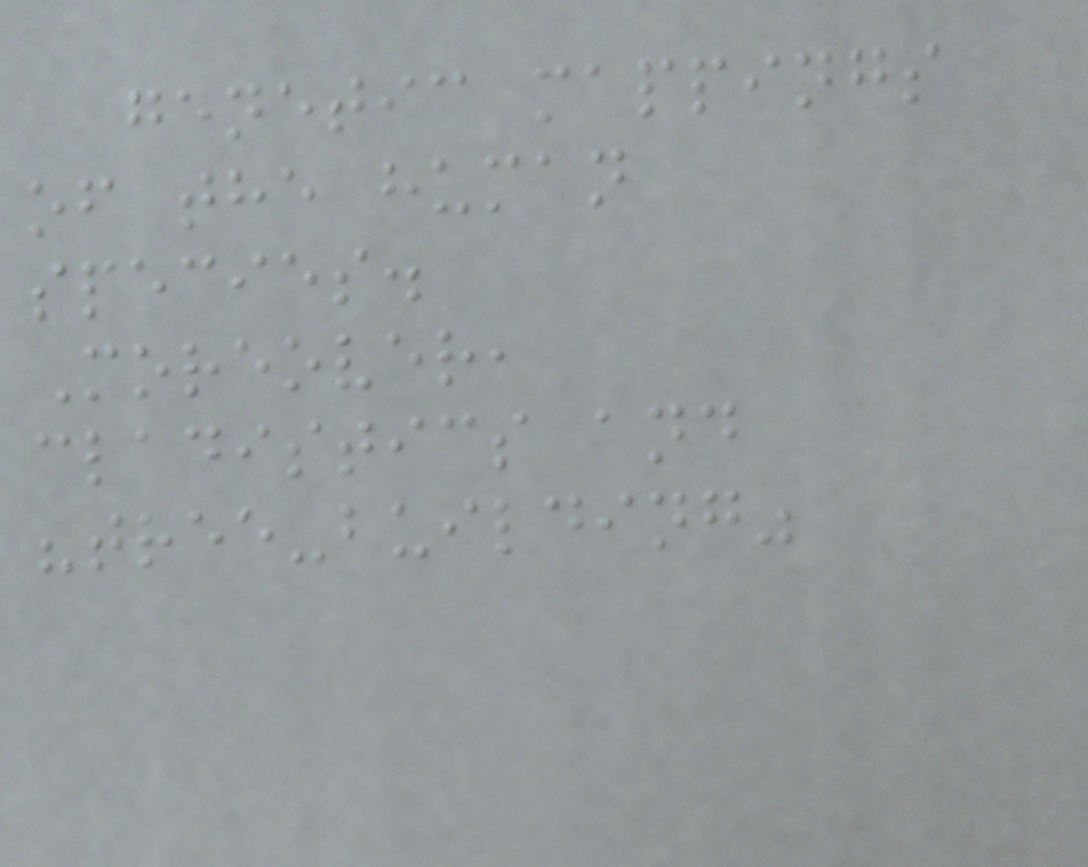genetic mappings
of the human
species.
Moreover,
cladistics and
"tree-building"
